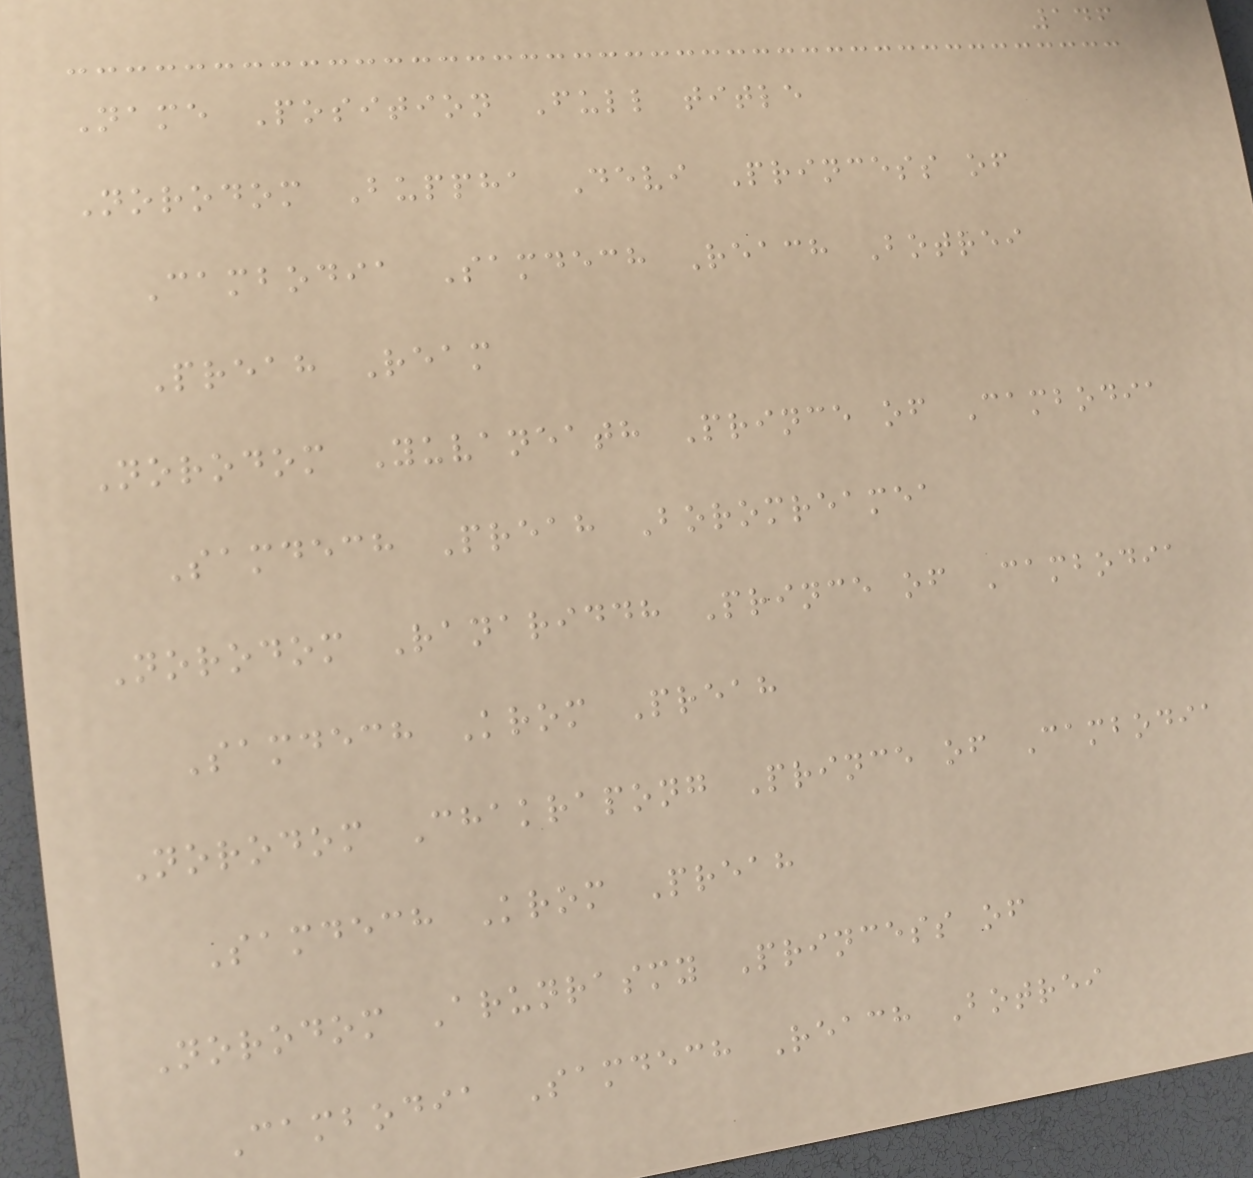146
Name Position Full title
Norodom Buppha Devi Princess of
Cambodia Samdech Reach Botrei
Preah Ream
Norodom Yuvaneath Prince of Cambodia
Samdech Preah Boromreamea
Norodom Ranariddh Prince of Cambodia
Samdech Krom Preah
Norodom Chakrapong Prince of Cambodia
Samdech Krom Preah
Norodom Arunrasmy Princess of
Cambodia Samdech Reach Botrei
